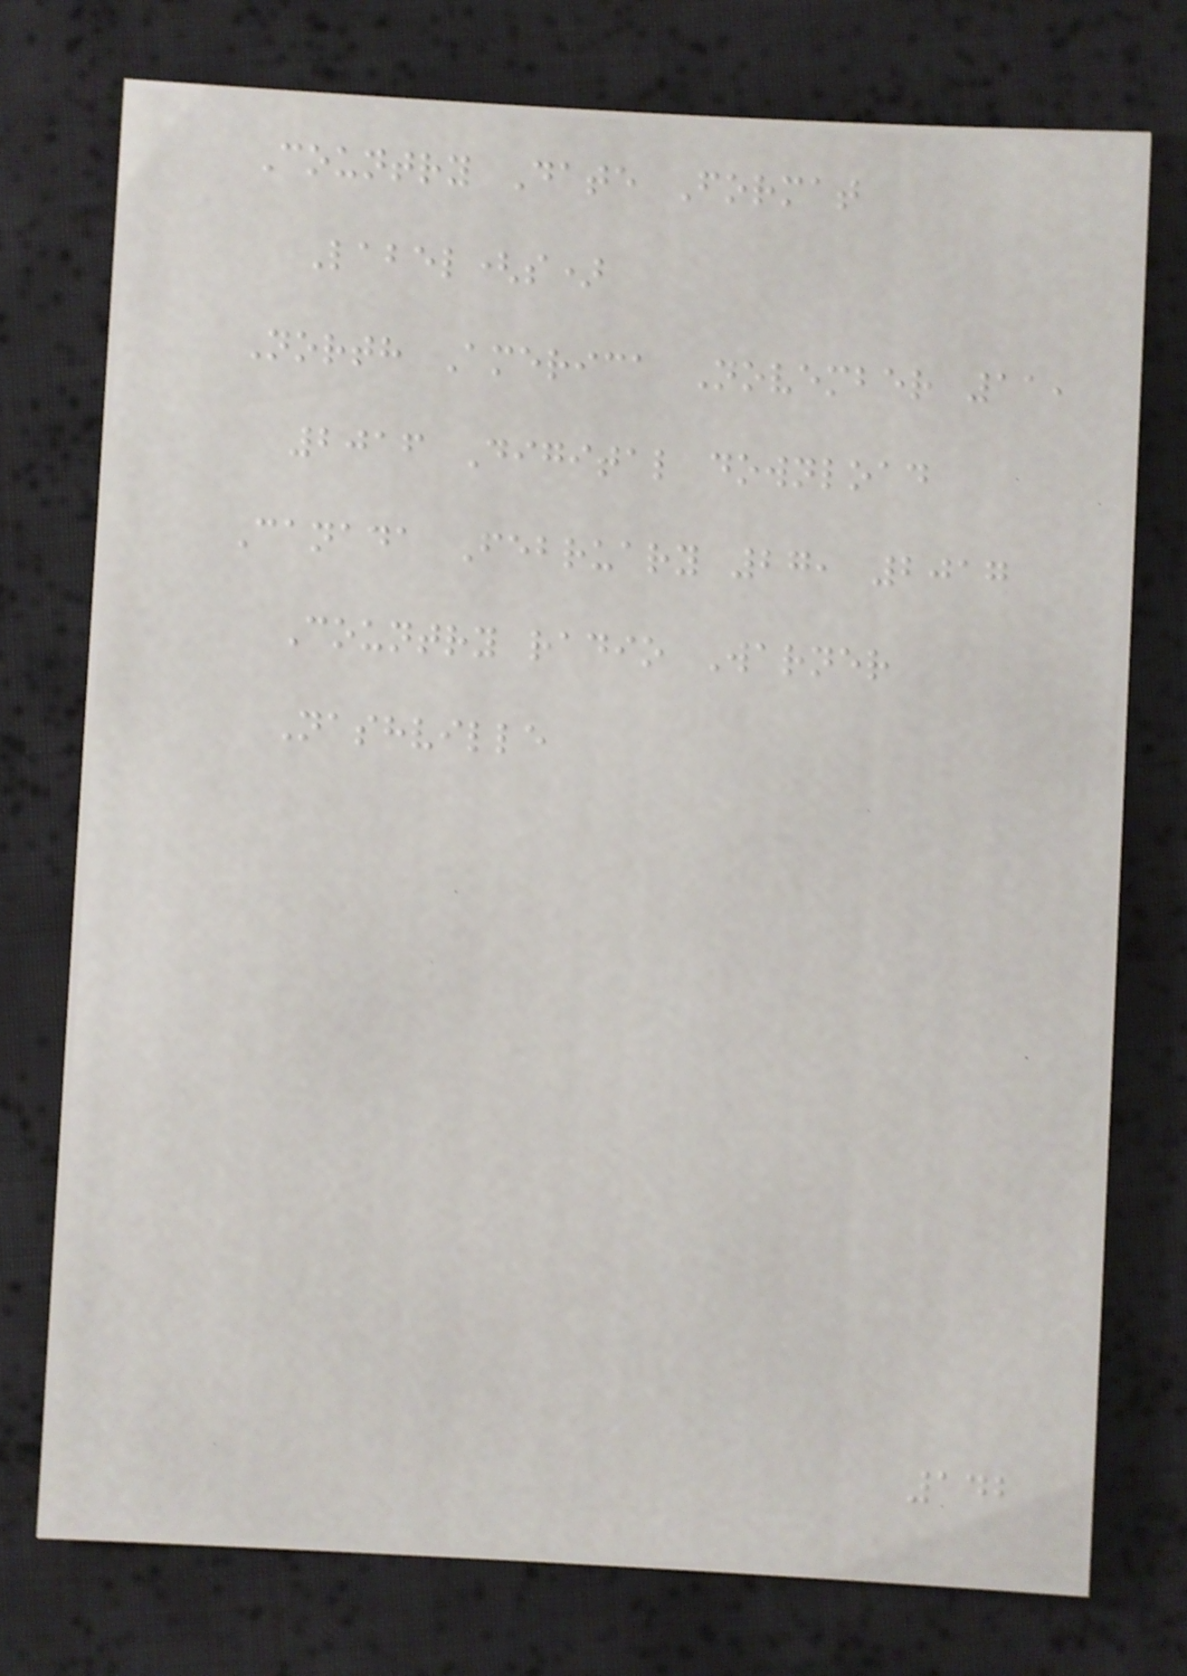Country Date Format
Label(s)
North America November 11,
2016 Digital download
Canada February 27, 2017
Country radio Warner
Nashville
142
